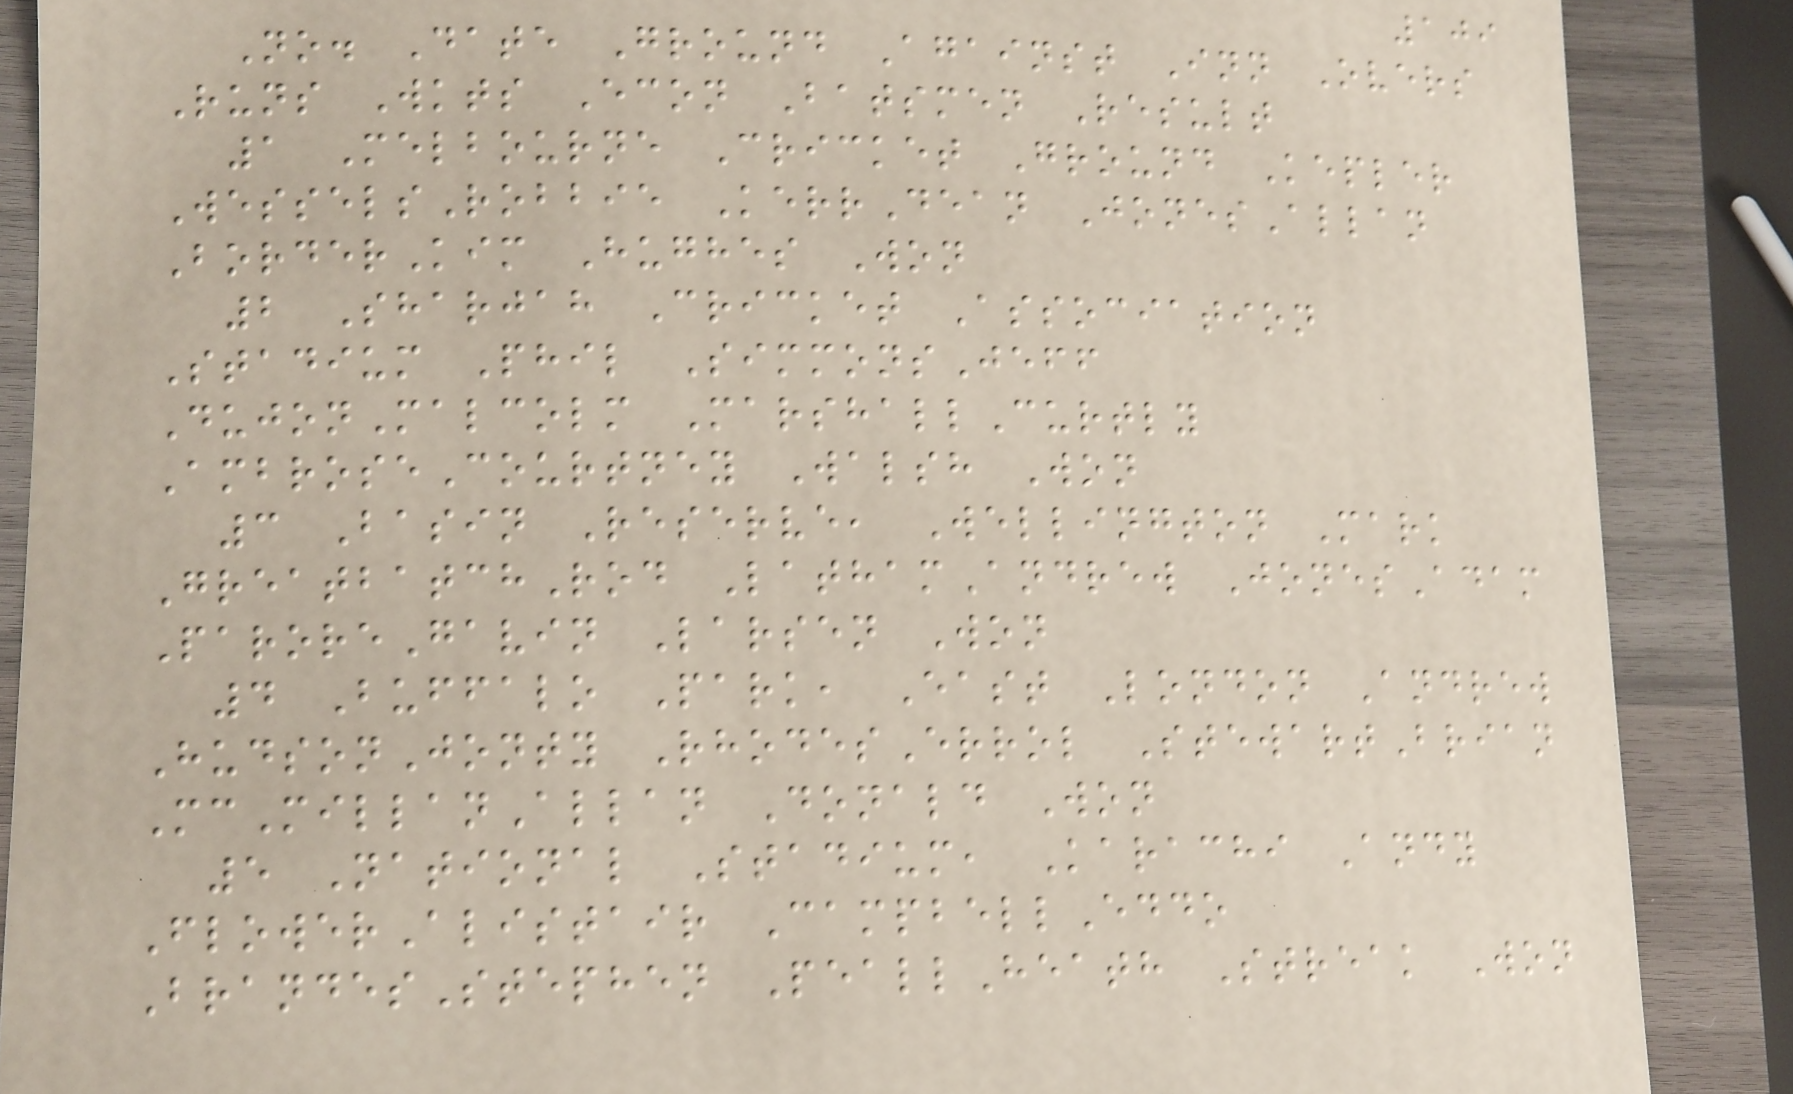109
No. Date Ground Against Inn Overs
Runs Wkts Econ Batsmen Result
1 Melbourne Cricket Ground Kepler
WesselsRobbie KerrDean JonesAllan
BorderKim Hughes Won
2 Sharjah Cricket Association
Stadium Phil SimmonsJeff
DujonMalcolm MarshallCurtly
AmbroseCourtney Walsh Won
3 Basin Reserve, Wellington Mark
GreatbatchRod LathamAndrew JonesAdam
ParoreGavin Larsen Won
4 Buffalo Park, East London Andrew
HudsonJonty RhodesErrol StewartBrian
McMillanAllan Donald Won
5 National Stadium, Karachi Andy
FlowerAlistair CampbellEddo
BrandesStephen PeallHeath Streak Won
